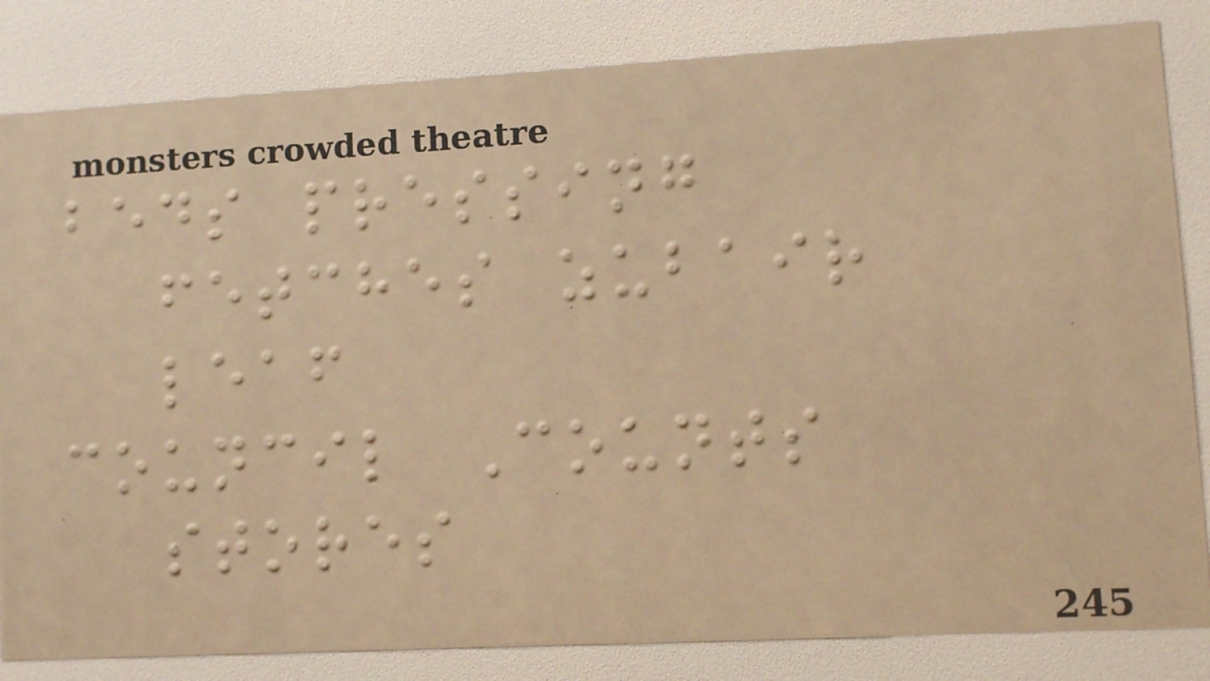beds pressing
fetches zubair
leaf
council Counts
stores
